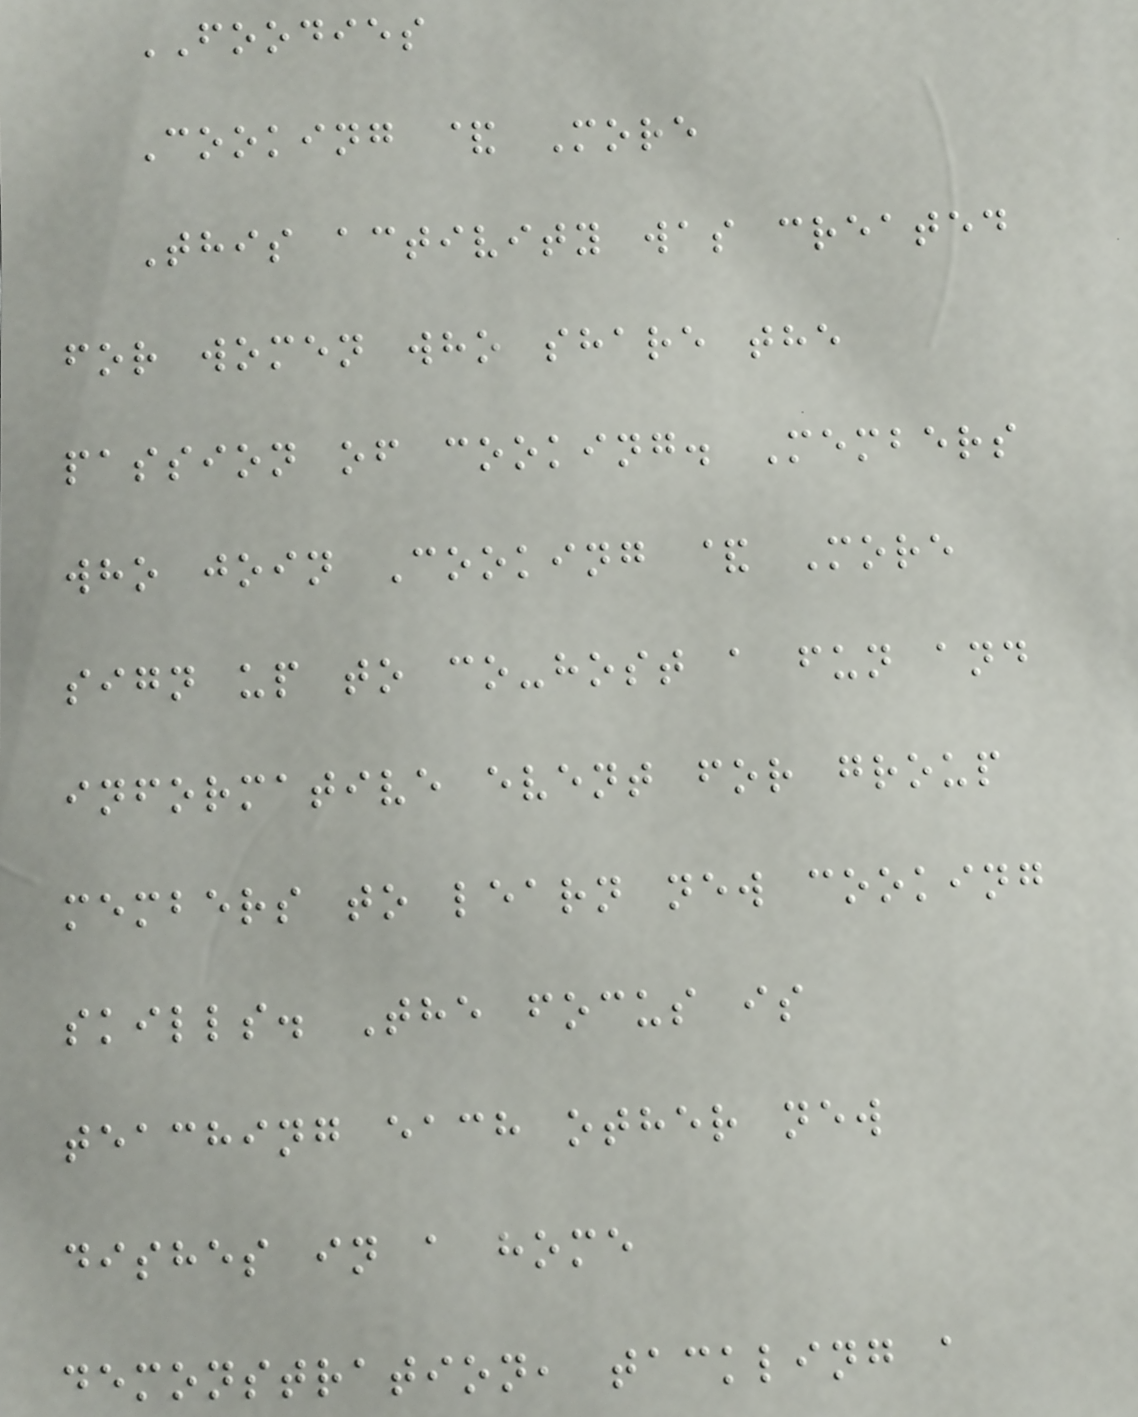FOODIES
Cooking & More
This activity was created
for women who share the
passion of cooking. Members
who join Cooking & More
sign up to co-host a fun and
informative event for group
members to learn new cooking
skills. The focus is
teaching each other new
dishes in a home
demonstration, tackling a
